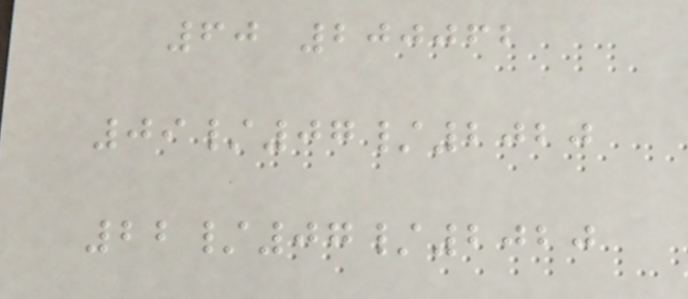60 200062
09/07/2020
22/07/2020
